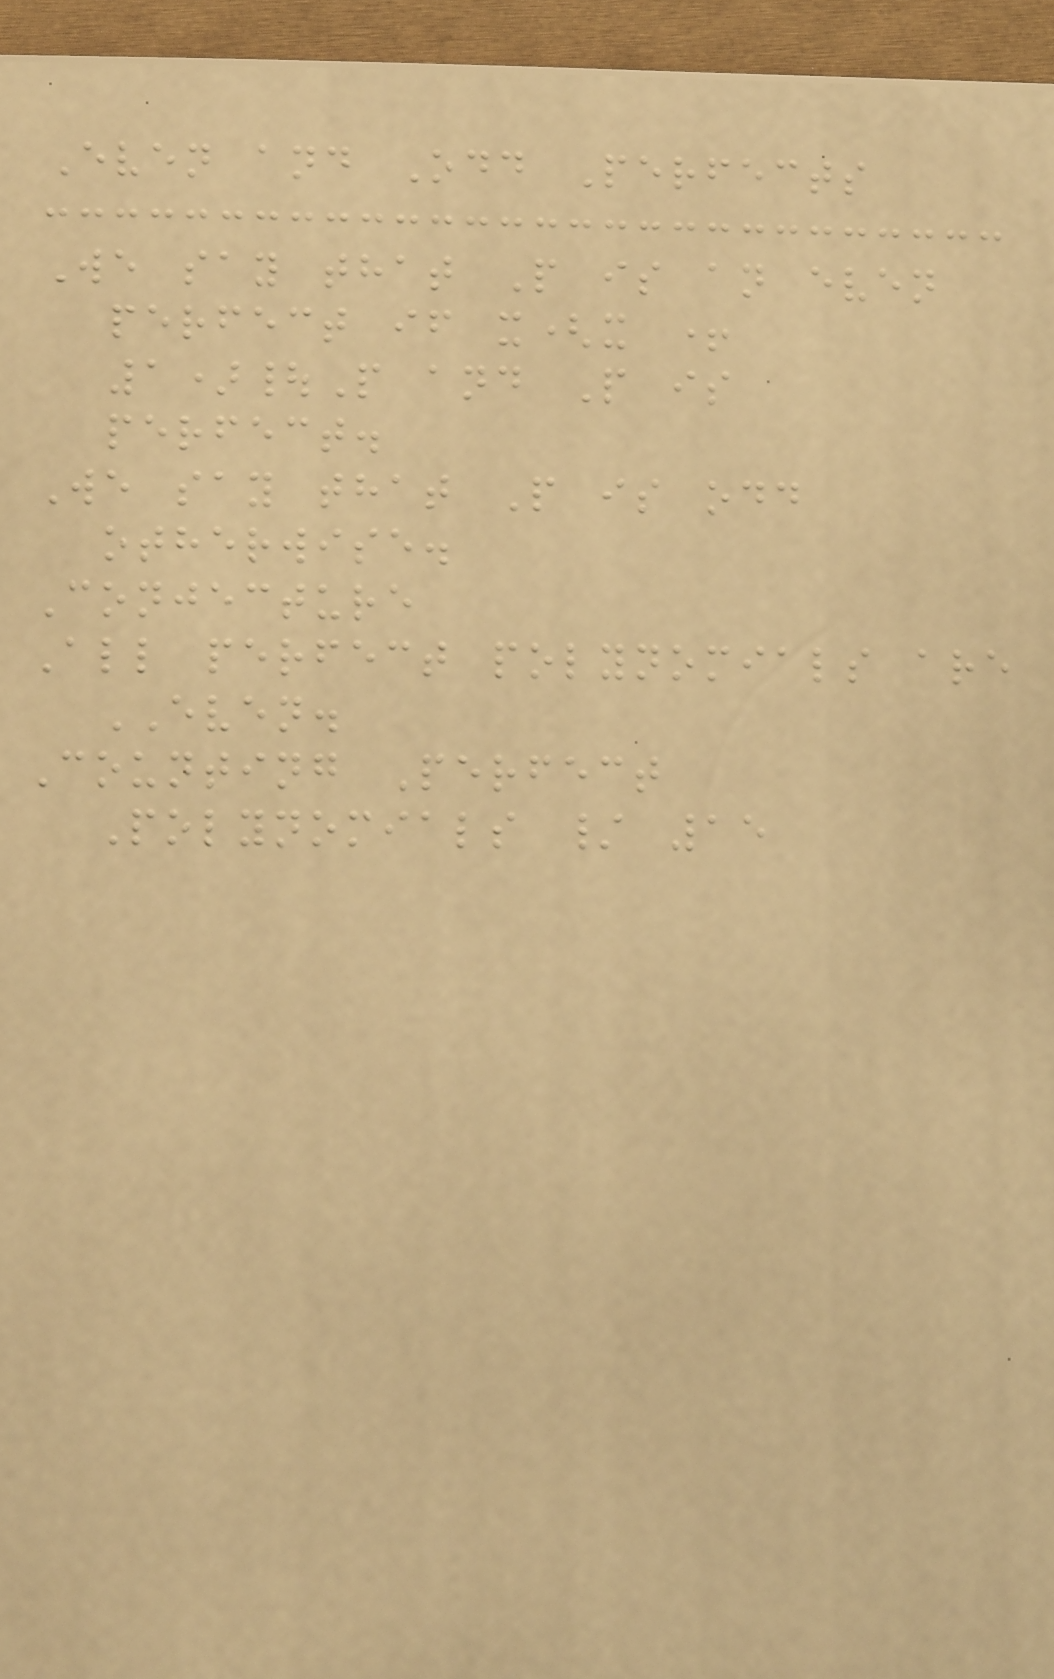Even and Odd Perfects
We say that P is an even
perfect if x(x +
1)|P and P is
perfect.
We say that P is odd
otherwise.
Conjecture
All perfect polynomials are
EVEN.
Counting Perfect
Polynomials / 15
